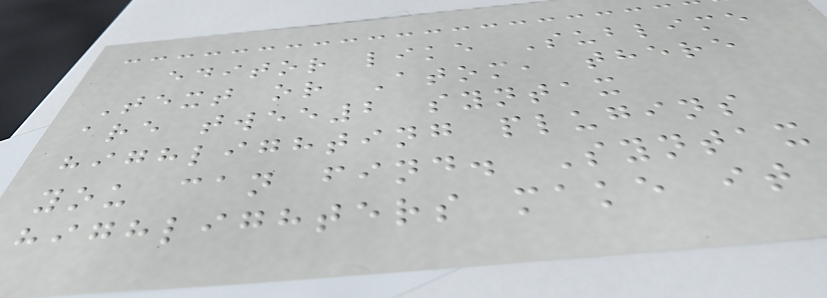editor like Sublime
Text or Atom, there
are twee2 syntax
highlighting plugins
you can find. Syntax
highlighters make it
